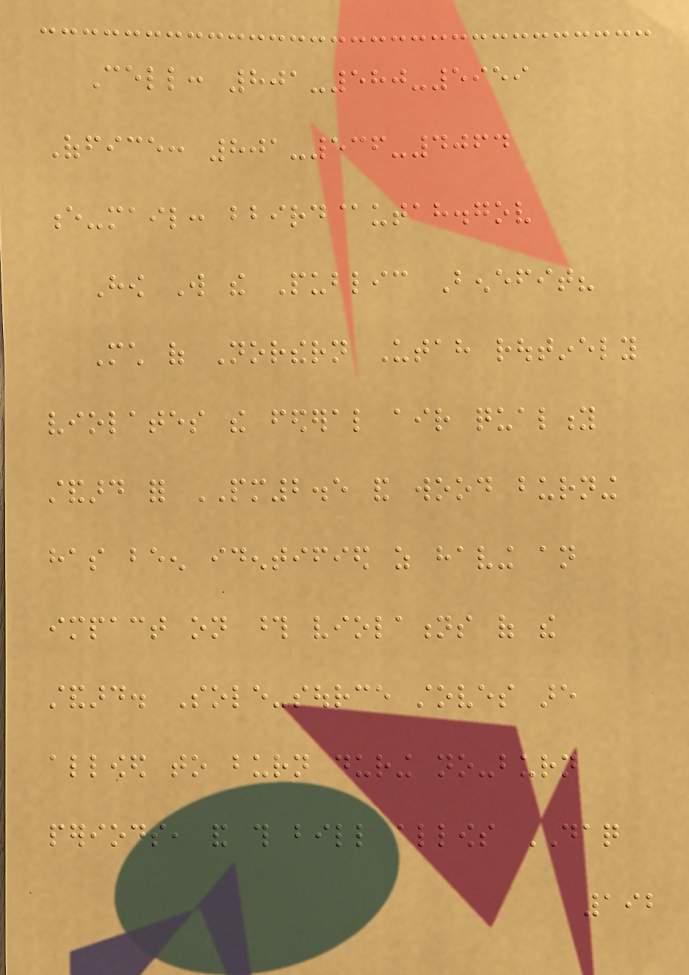Cell: 801-580-5959
Office: 801-536-4064
e-mail: bbird@utah.gov
How Will the Public Benefit?
Much of Northern Utah routinely
violates the federal air quality
standard for PM2.5 and wood burning
has been identified as having an
impact on those violations of the
standard. Sole-source stoves are
allowed to burn during no-burn
periods, and this bill allows DAQ
192
